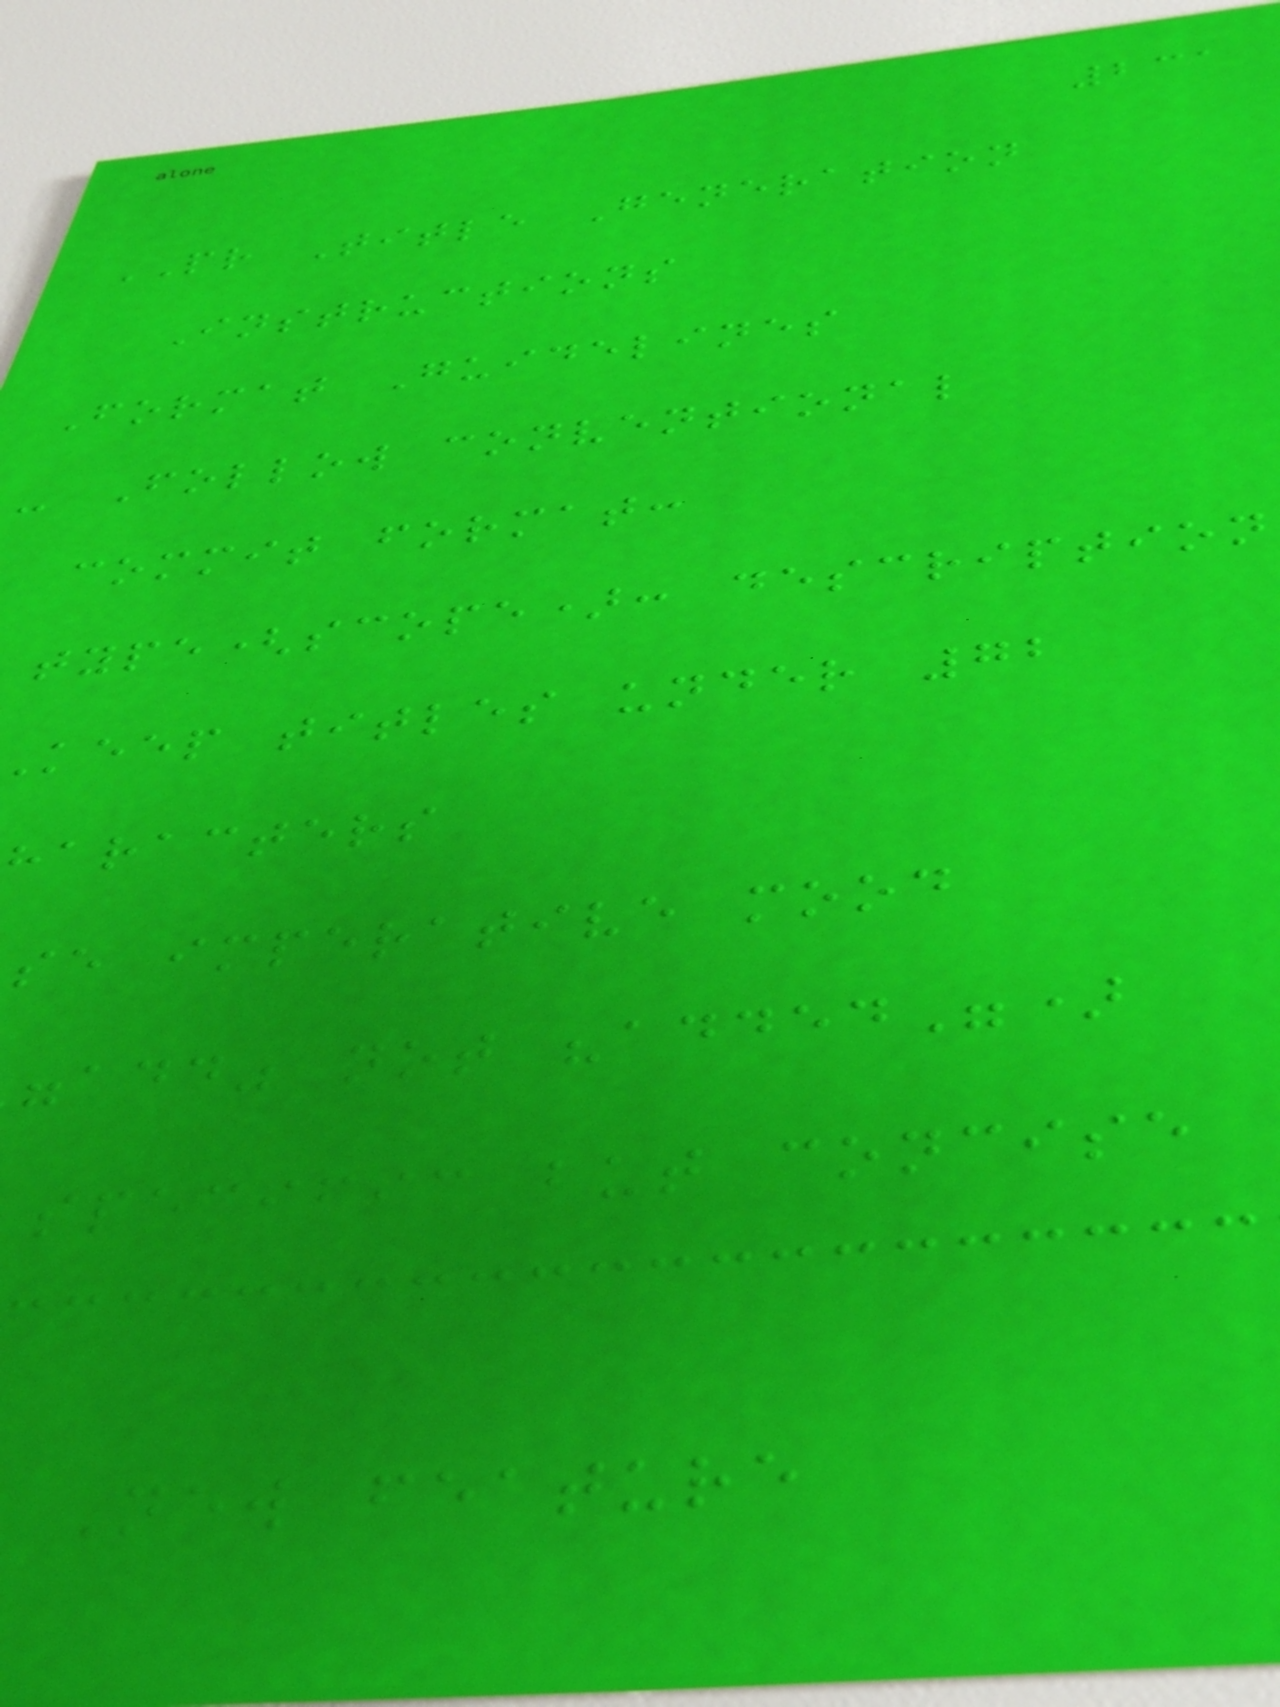231
PR Title Generation
Instructions
Format Guidelines
- Follow conventional
commit format:
type(scope): description
keep titles under 72
haracters
se imperative mood
add" not "added")
specific but concise
New feature
